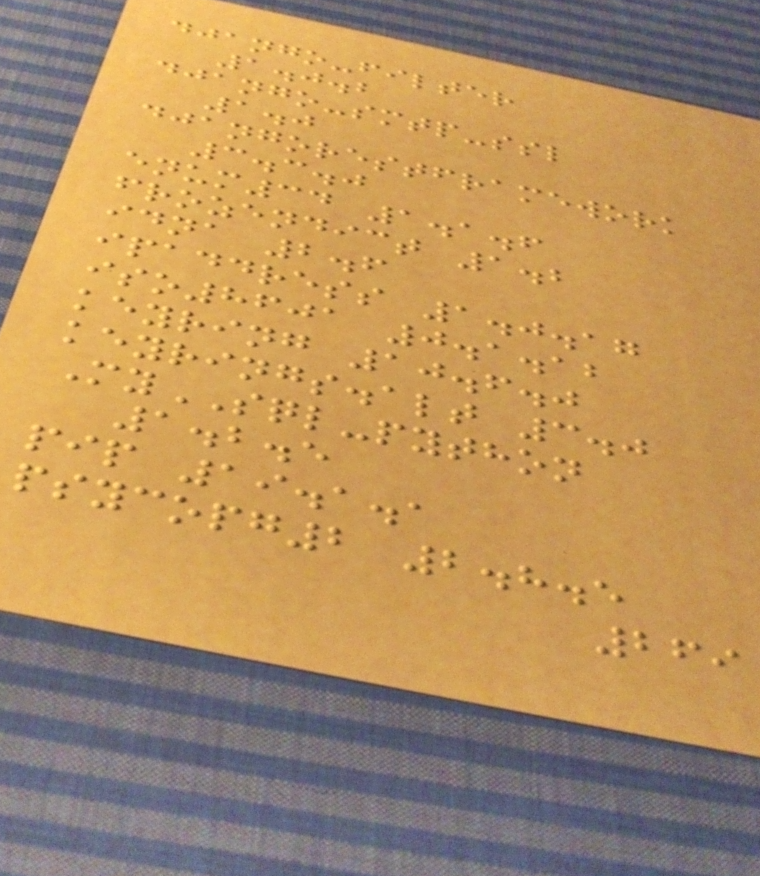django-filter
1.0.2
django-smtp-ssl
1.0
djangorestframework
3.3.0
enum34 1.1.6
frozendict 1.2
idna 2.6
ipaddress 1.0.17
iso8601 0.1.12
keyring 10.6.0
keyrings.alt 3.0
MySQL-python
1.2.5
pip 19.1.1
psycopg2 2.8.5
269
